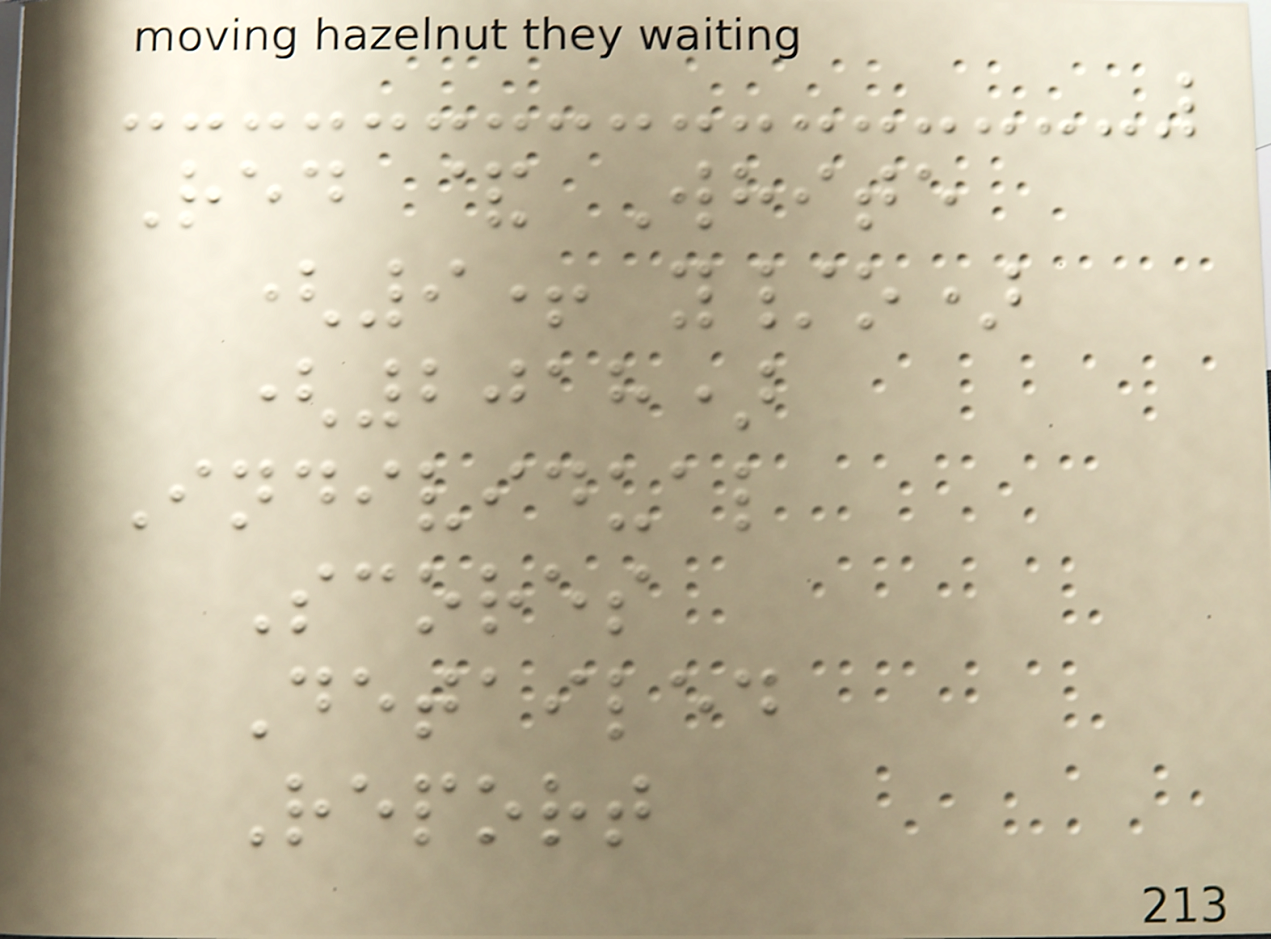Red & White
(9+ y/o)
(2018)
Individual
Scores
Detailed
Report
